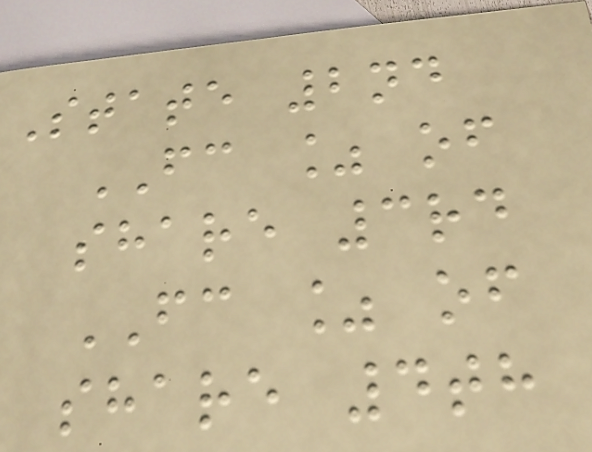State 2nd
FC % of
share 3rd
FC % of
share 4th
